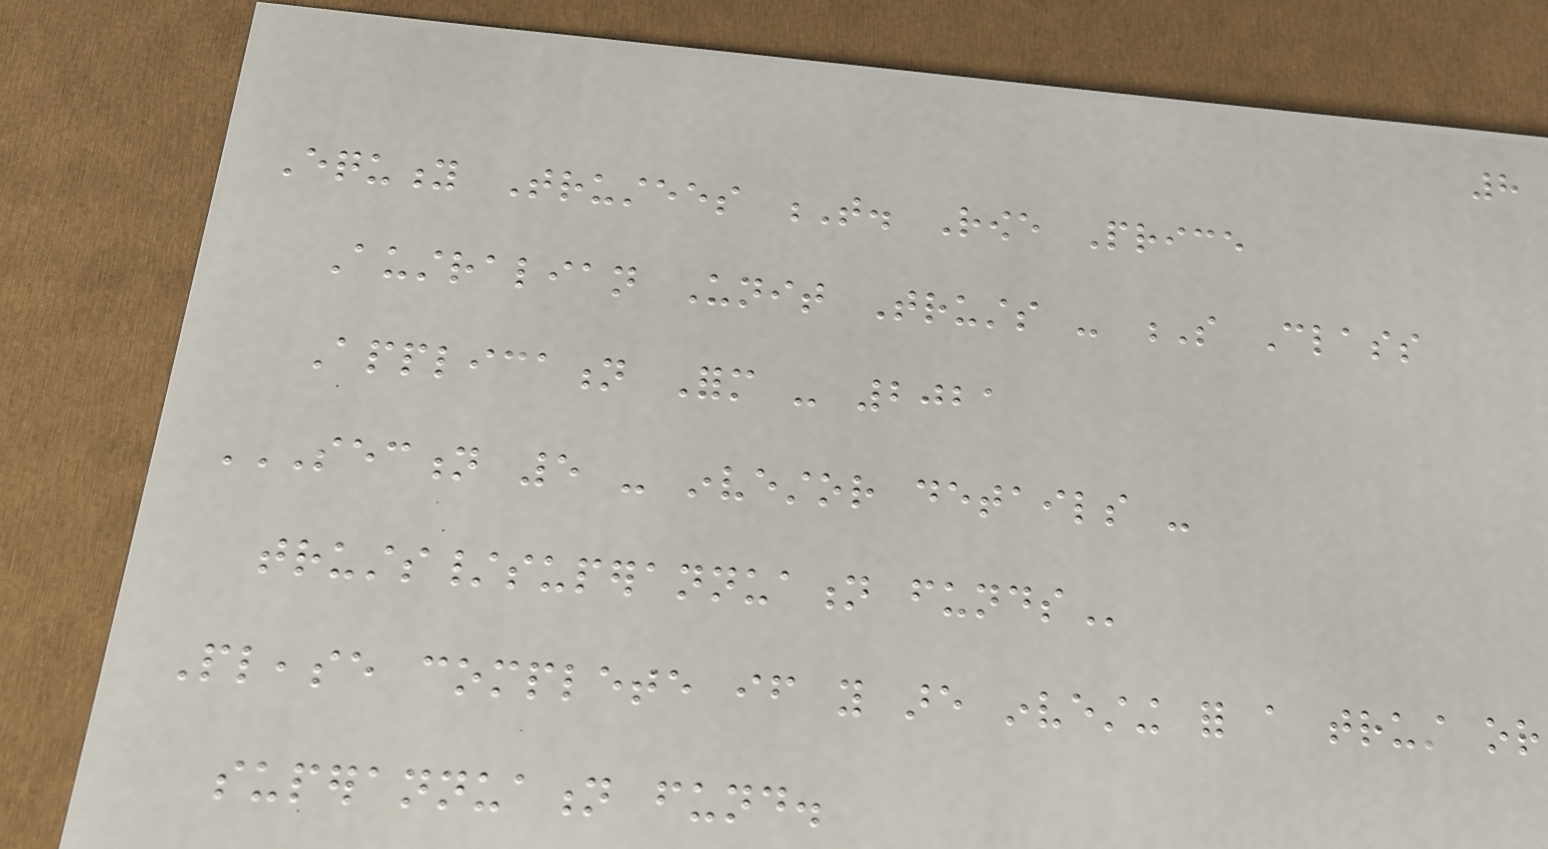8
Equity Trustees T. Rowe Price
Australian Unit Trusts - S Class
Application Form - 2021
SECTION 5 - INVESTOR DETAILS -
TRUSTS/SUPERANNUATION FUNDS
Please complete if you are investing for a trust or
superannuation fund.
